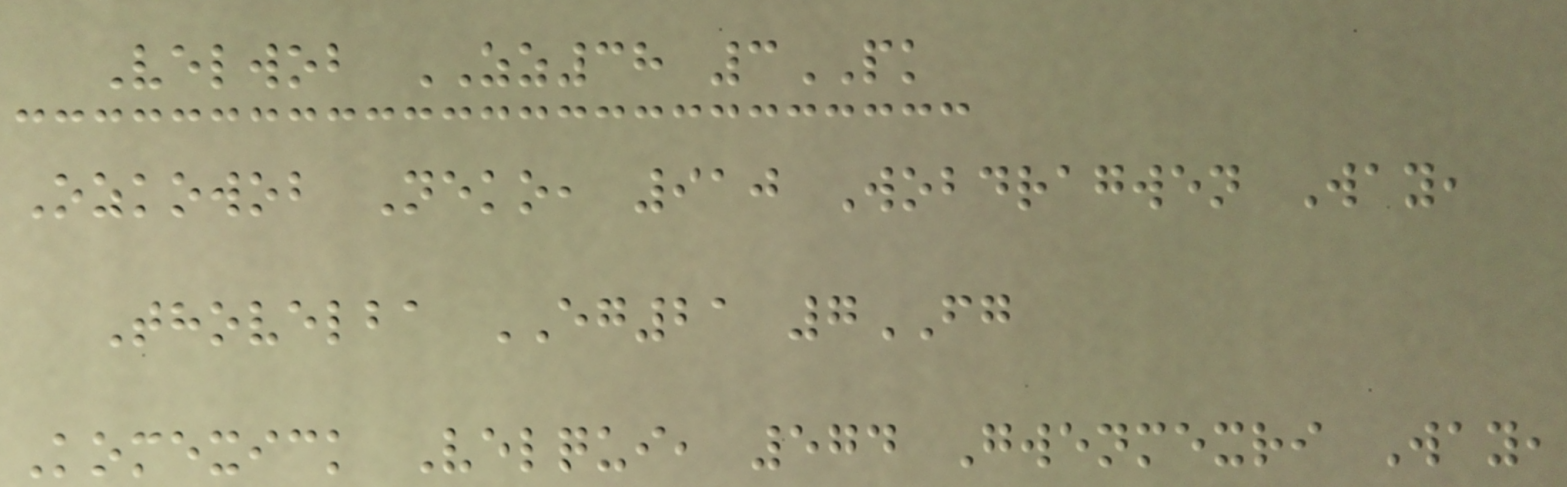Velwob ZZ38 3PK
Ozkowob Neko, 910 Wobdragwen Way,
Thovelba EG21 7FG
Komexick Velqui, 574 Gwenmexri Way,
